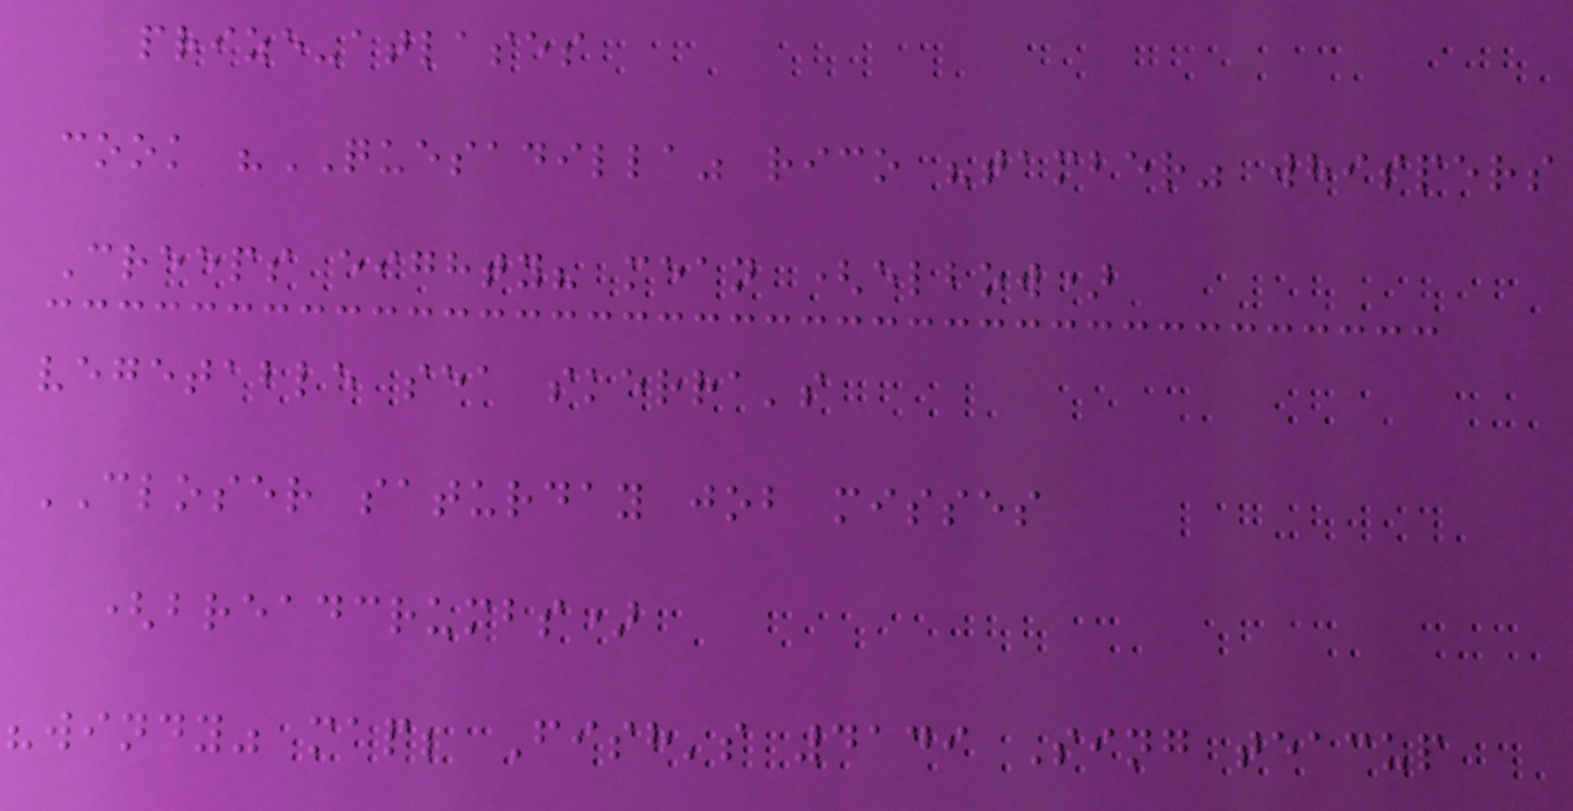prize-atlases
cook "QUESADILLA" rico "tamber" whispers
Creeps eighty? mean (elbow)
vegetable sea skerra's
CLOSER saturday job misses
(breadcrumbs)
"windy" map; Fish's 4149 Sing teacup
